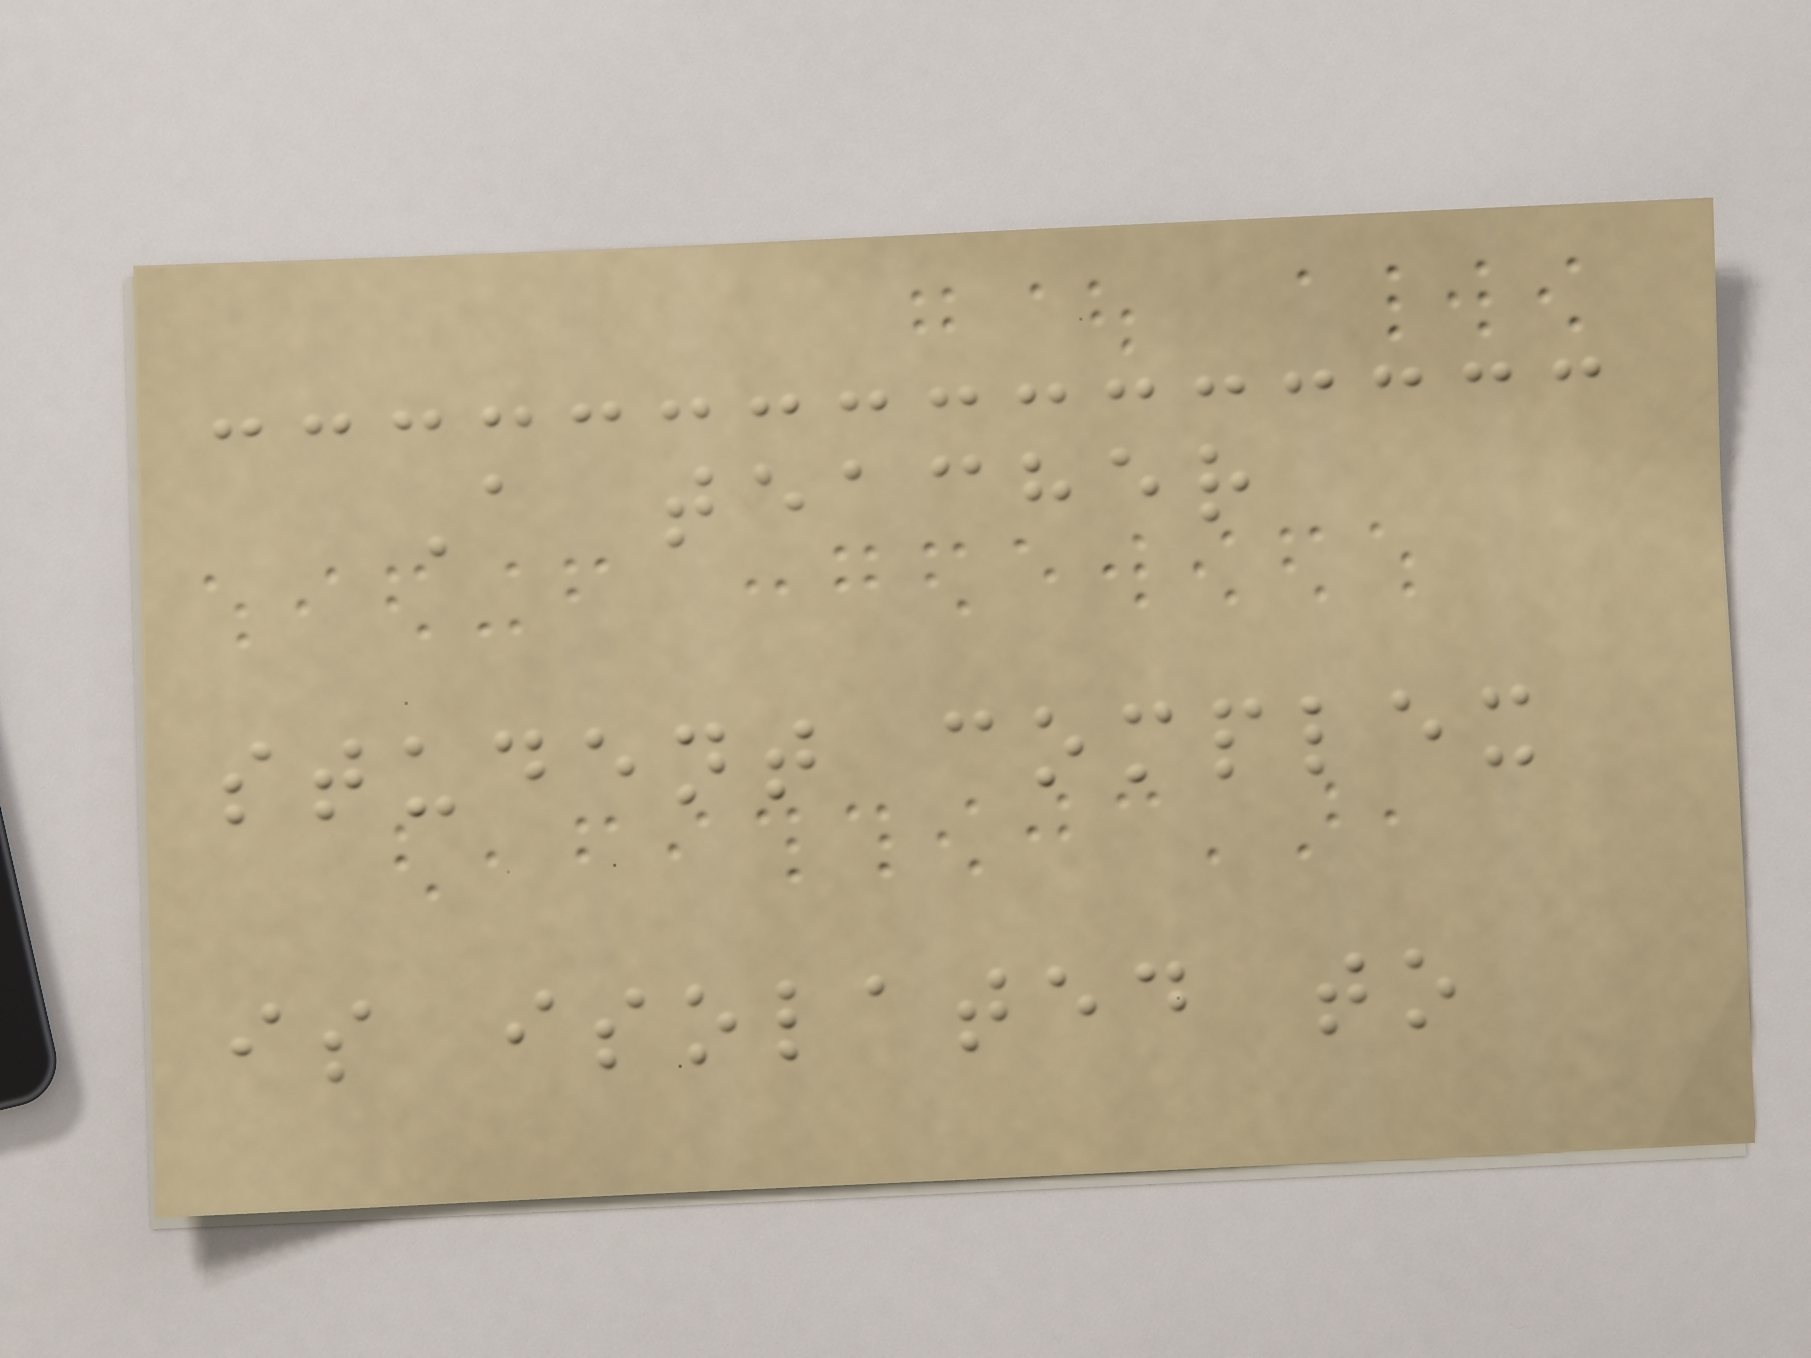A teacher
student complex
is isolated to
